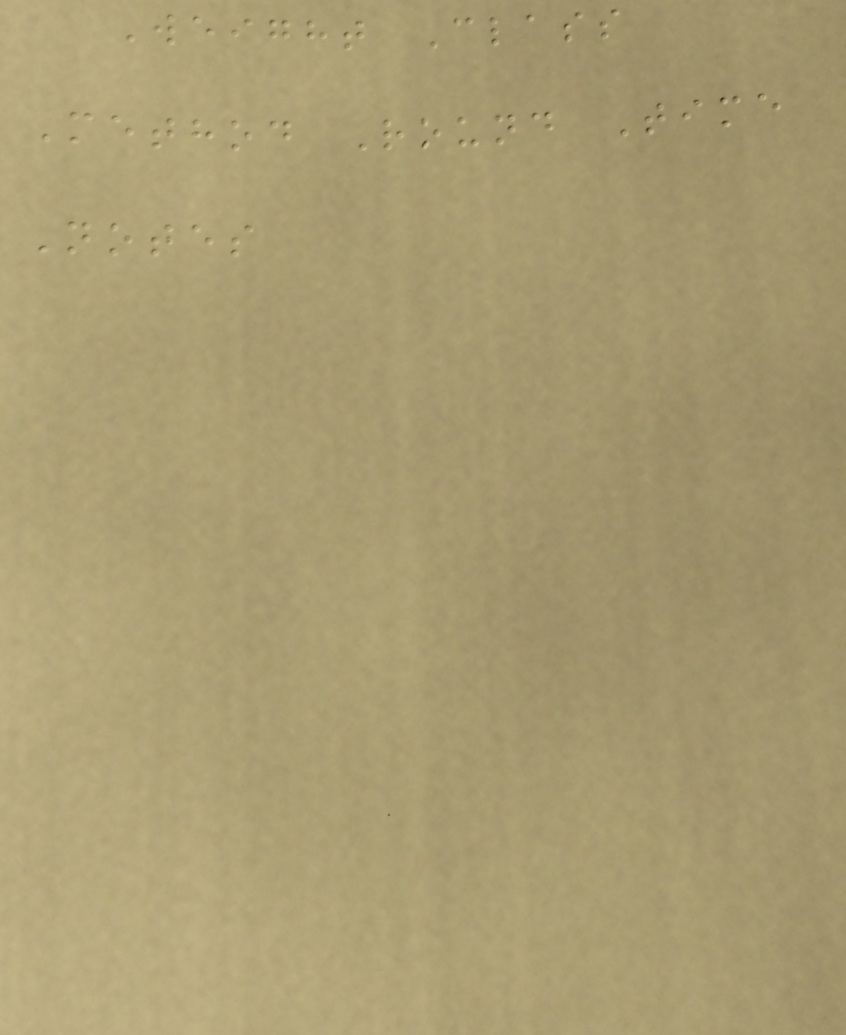Weight Class
Method Round Time
Notes
